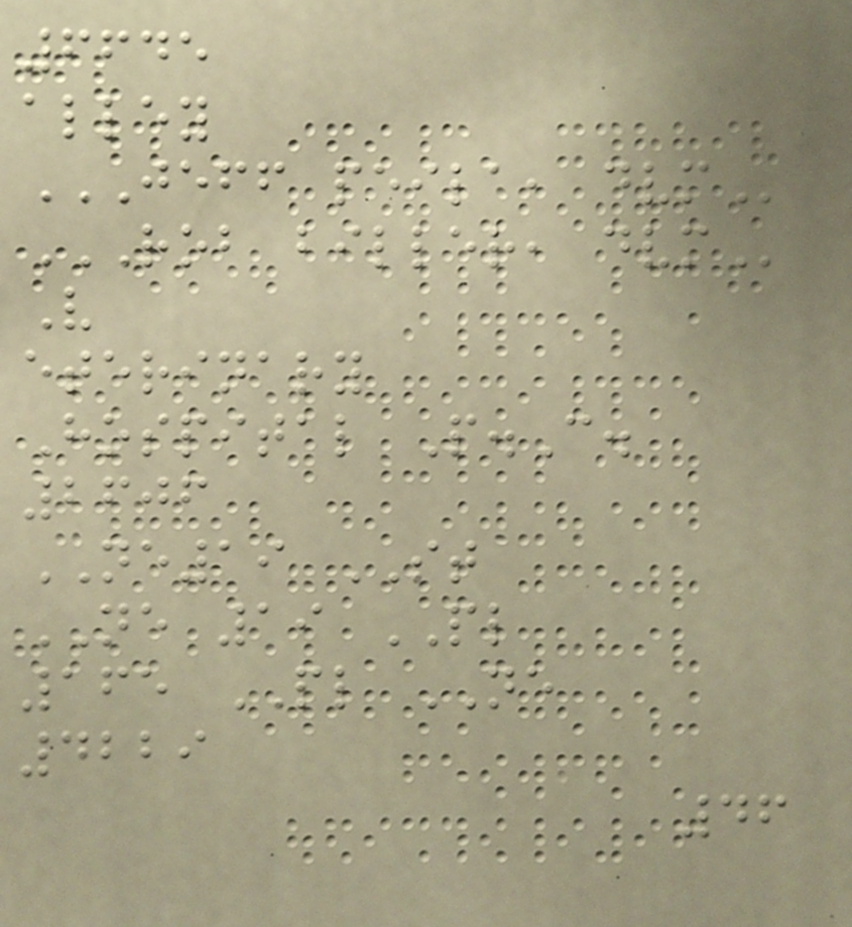6645
alley
JEFF PEILA, DVM
ROB BILLER, DVM
V
eterinary
Hospital P.C.
2606
NE19 ST
NE 19 PL
165 PL NE
4229
46
